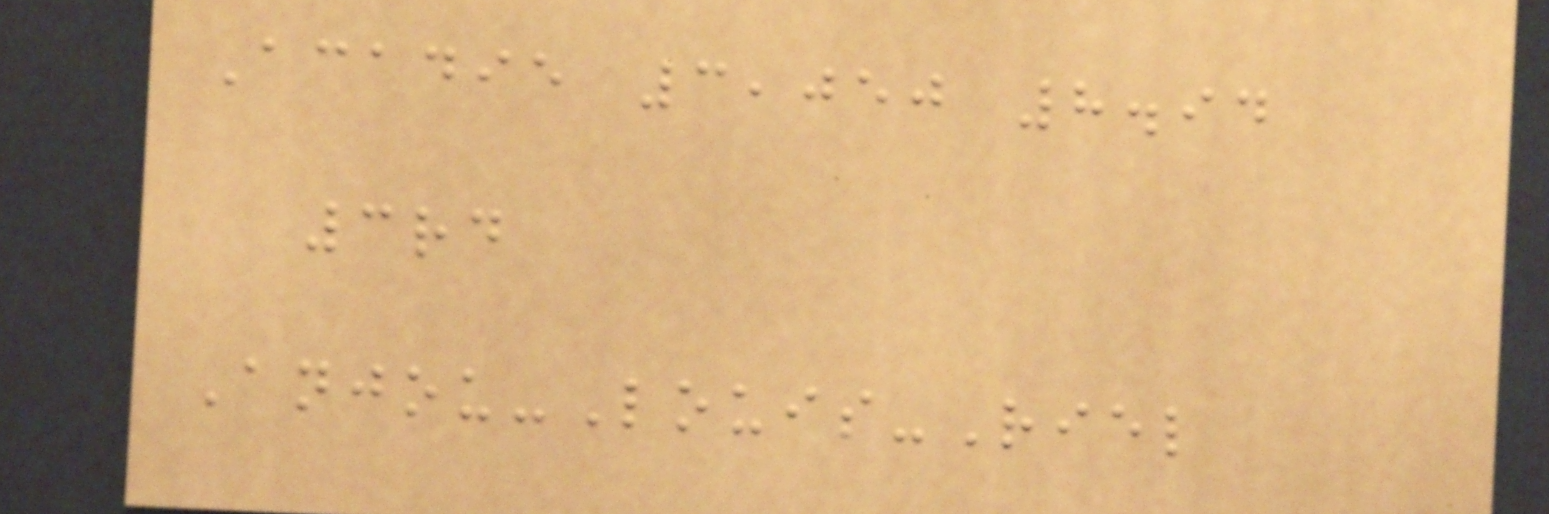Acadie 3,050 8.94
3rd
Anjou-Louis-Riel
